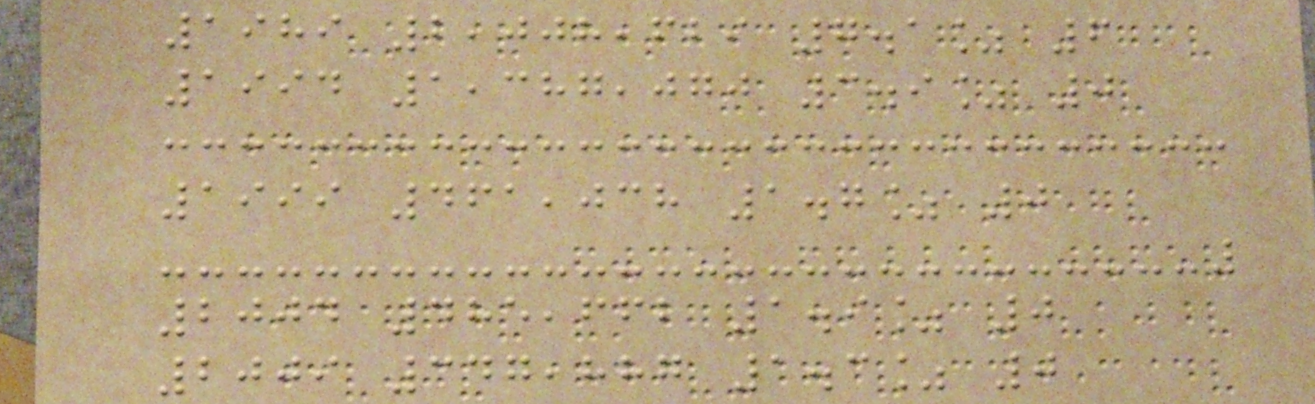1989 2,008,629 7.1% 6
1994 1,387,070 3.9% 0
1999 461,038 1.7% 0
2004 485,662 1.9% 0
2009 347,887 1.3% 0
